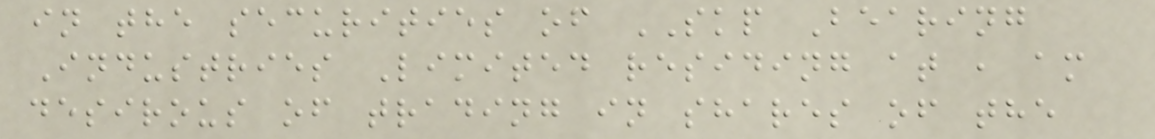in the securities of SKP Bearing
Industries Limited residing at , am
desirous of trading in shares of the
